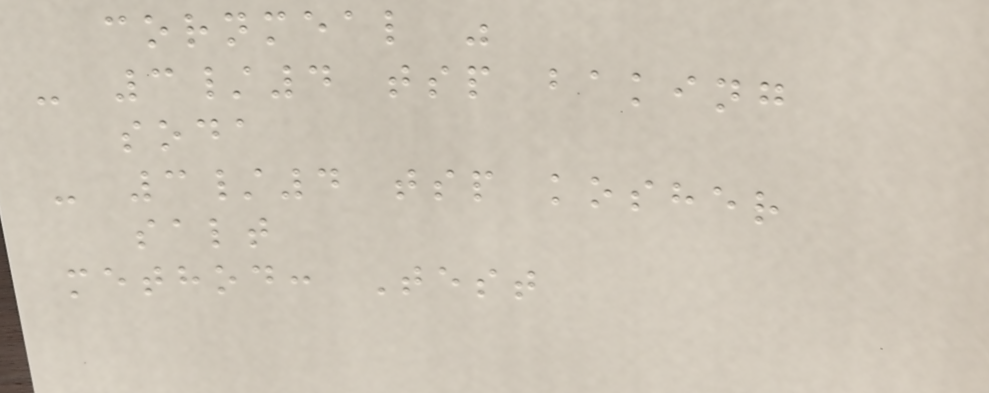cornmeal "
- 3/4 tsp baking
soda
- 3/4 tsp kosher
salt
method: Test
